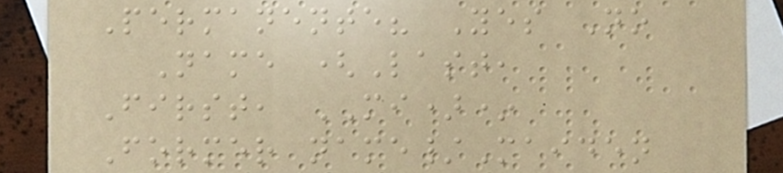Permanente? Yes No
Name (Last,
First, MI)*
Former name/Maiden
